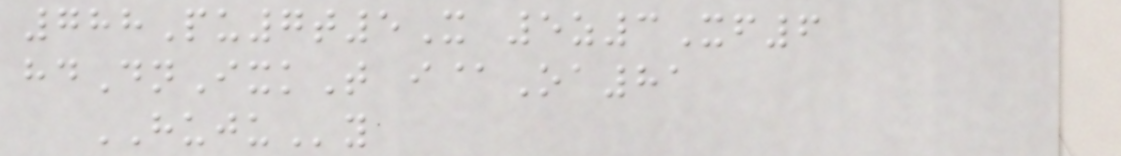788Pu7t5X 5z3Xf6
hdDnIxkT i@Oa81
HUJUy
